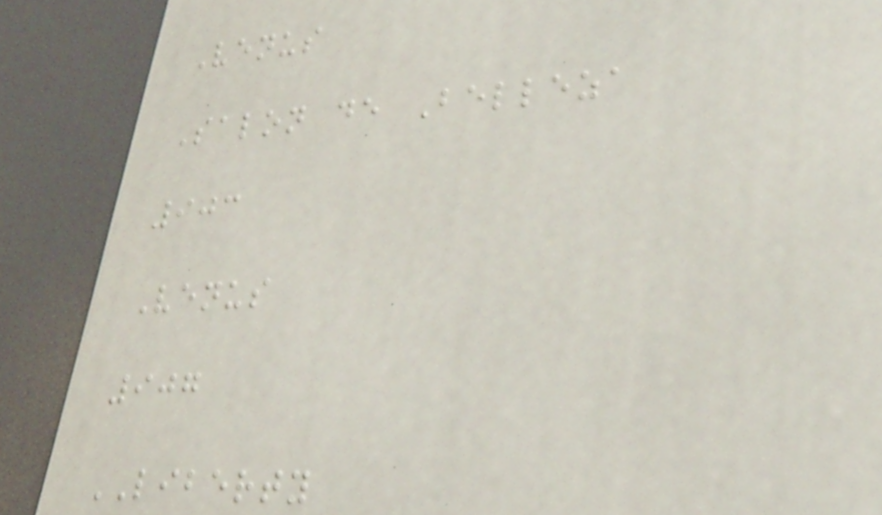Venus
Salon de Belleza
903
Venus
907
LIBERTY
